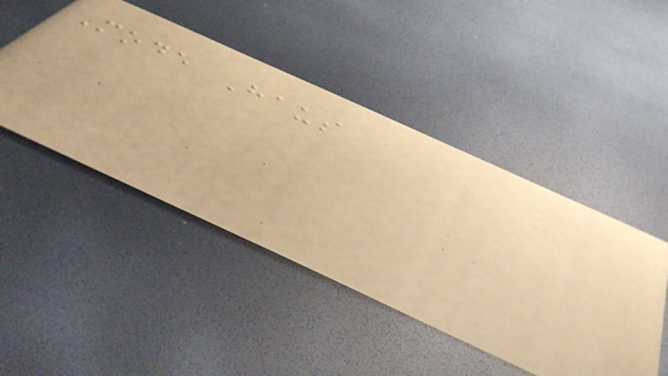Mode Haus
